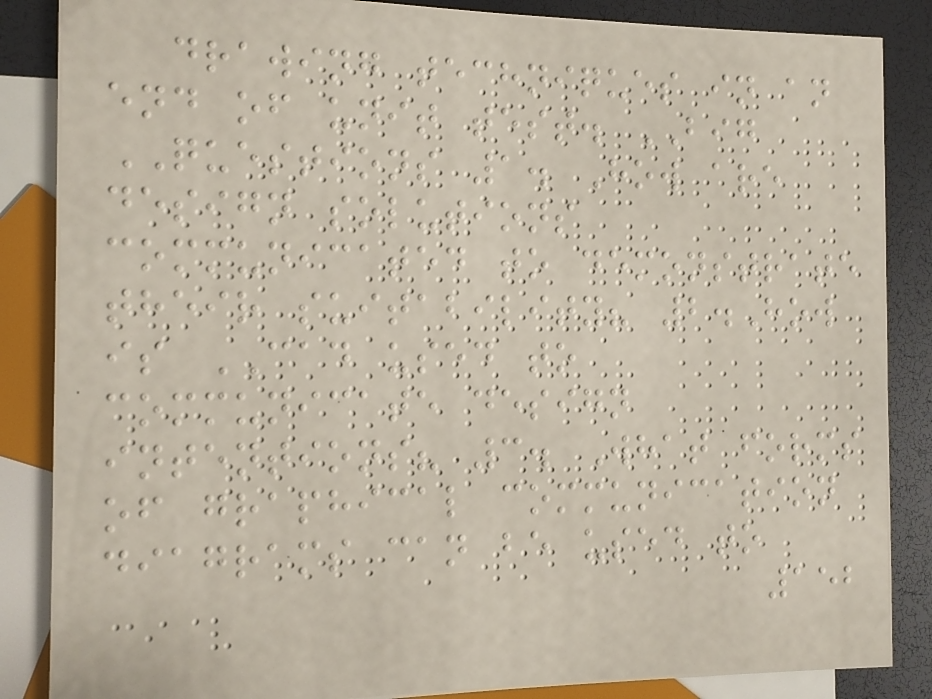drawing techniques in an
end of unit test. BIG
QUESTIONS 1. How are
design solutions
communicated to demonstrate
their suitability? 2.How
is CAD used to
communicate design
intentions? 3. What forms
of graphical communication
diagrams can be used to
152
